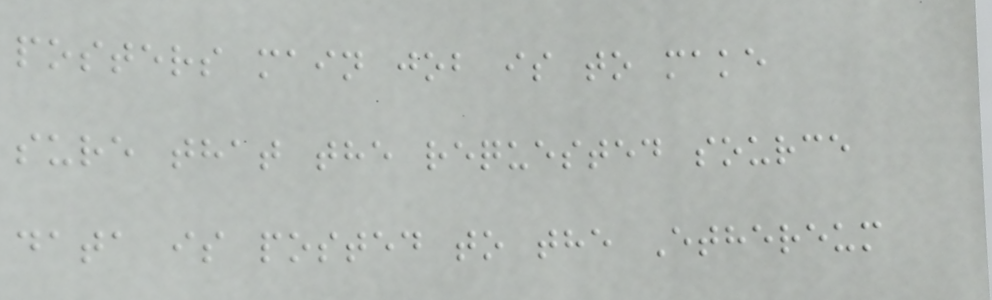posters main job is to make
sure that the requested source
data is posted to the Ethereum
